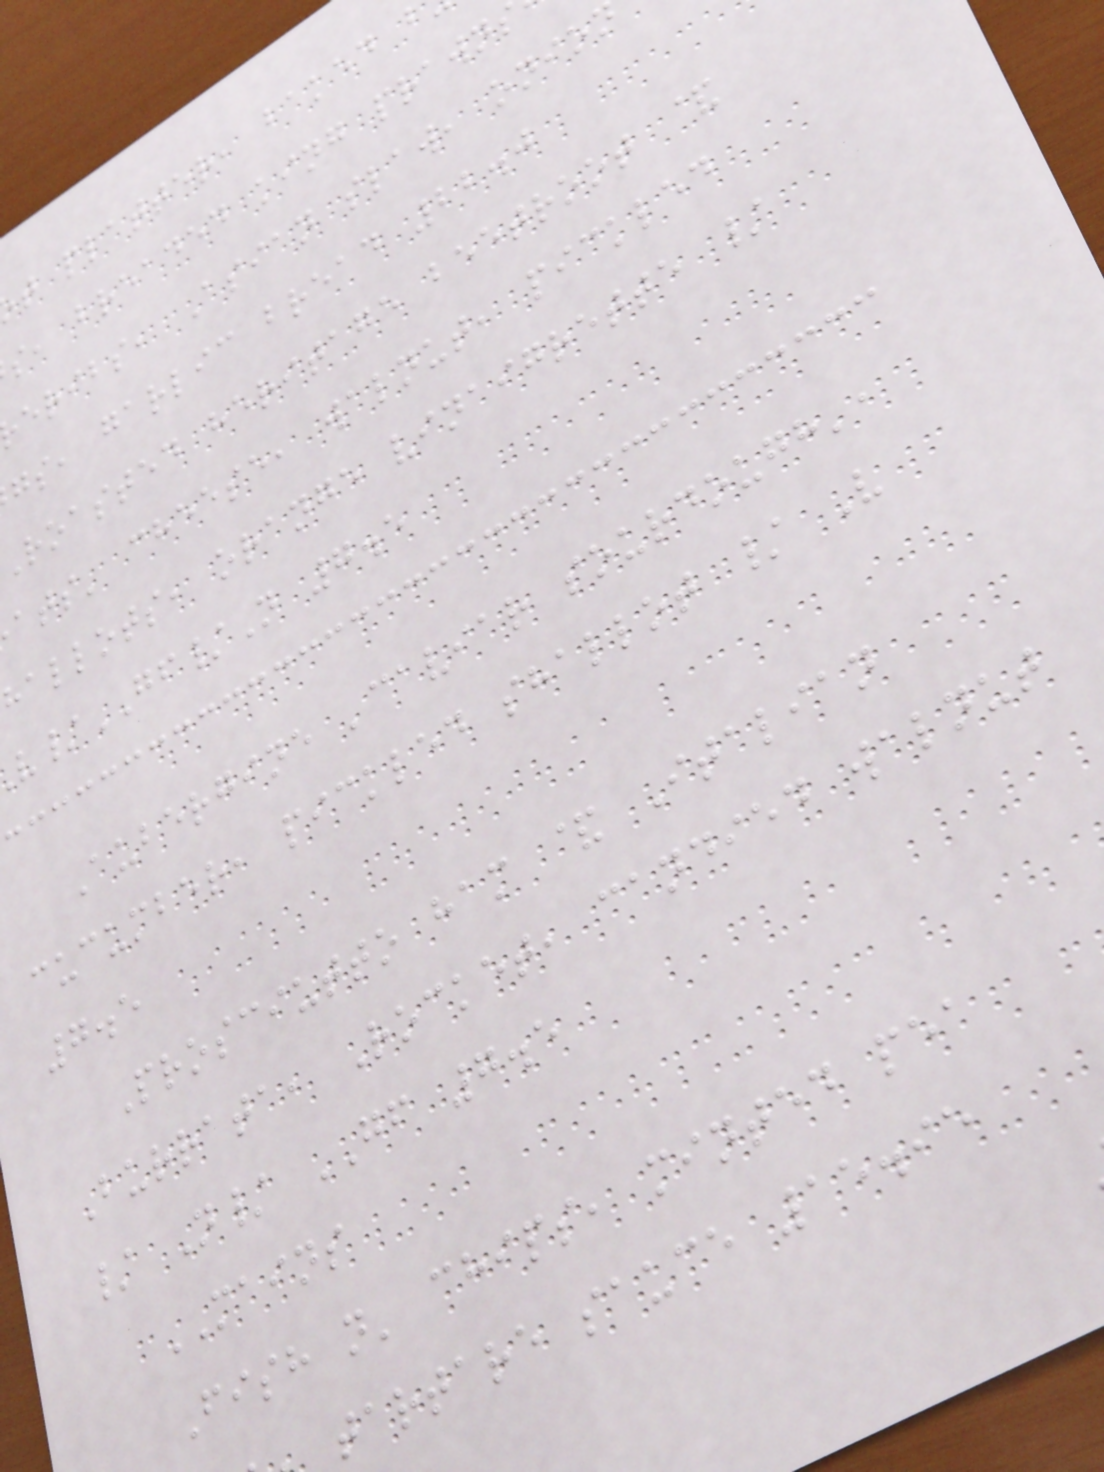t platter, baked
s, breaded king prawns
eribs, Asian slaw, onion
gs, garlic bread 22.0
roasted heritage beetroot &
ats' cheese, walnut, pickled
hallots, orange vinaigrette /
/GF/N 7.5
Aubergine 'caviar sourdough',
cucumber, pickled shallot / V
7.5
Prosciutto ham & Italian
Burrata, Rocket, candied walnut
/ N/ GF 7.5
MAINS
Fish n' chips, minted pea
tartare sauce 15.95
